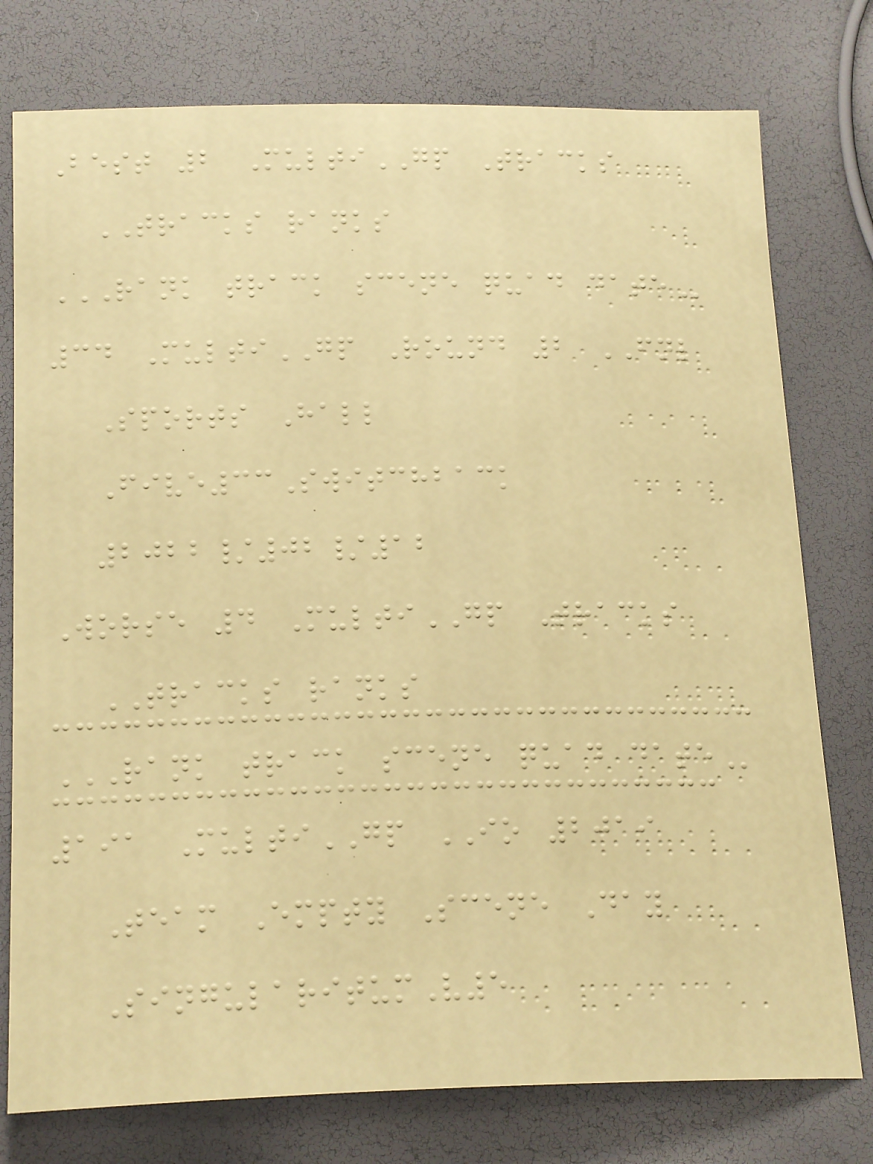Best 2 MultiGP Tracks
TRACKS ranks
RANK TRACK SCENE QUAD DATE
34 MultiGP Round 2 FNL
Sports Hall
Five33Switchback
2022/02/12
Worse 4 MultiGP Tracks
TRACKS ranks
RANK TRACK SCENE QUAD DATE
191 MultiGP IO 2019
Team Empty Scene Day
SingularitumV5
